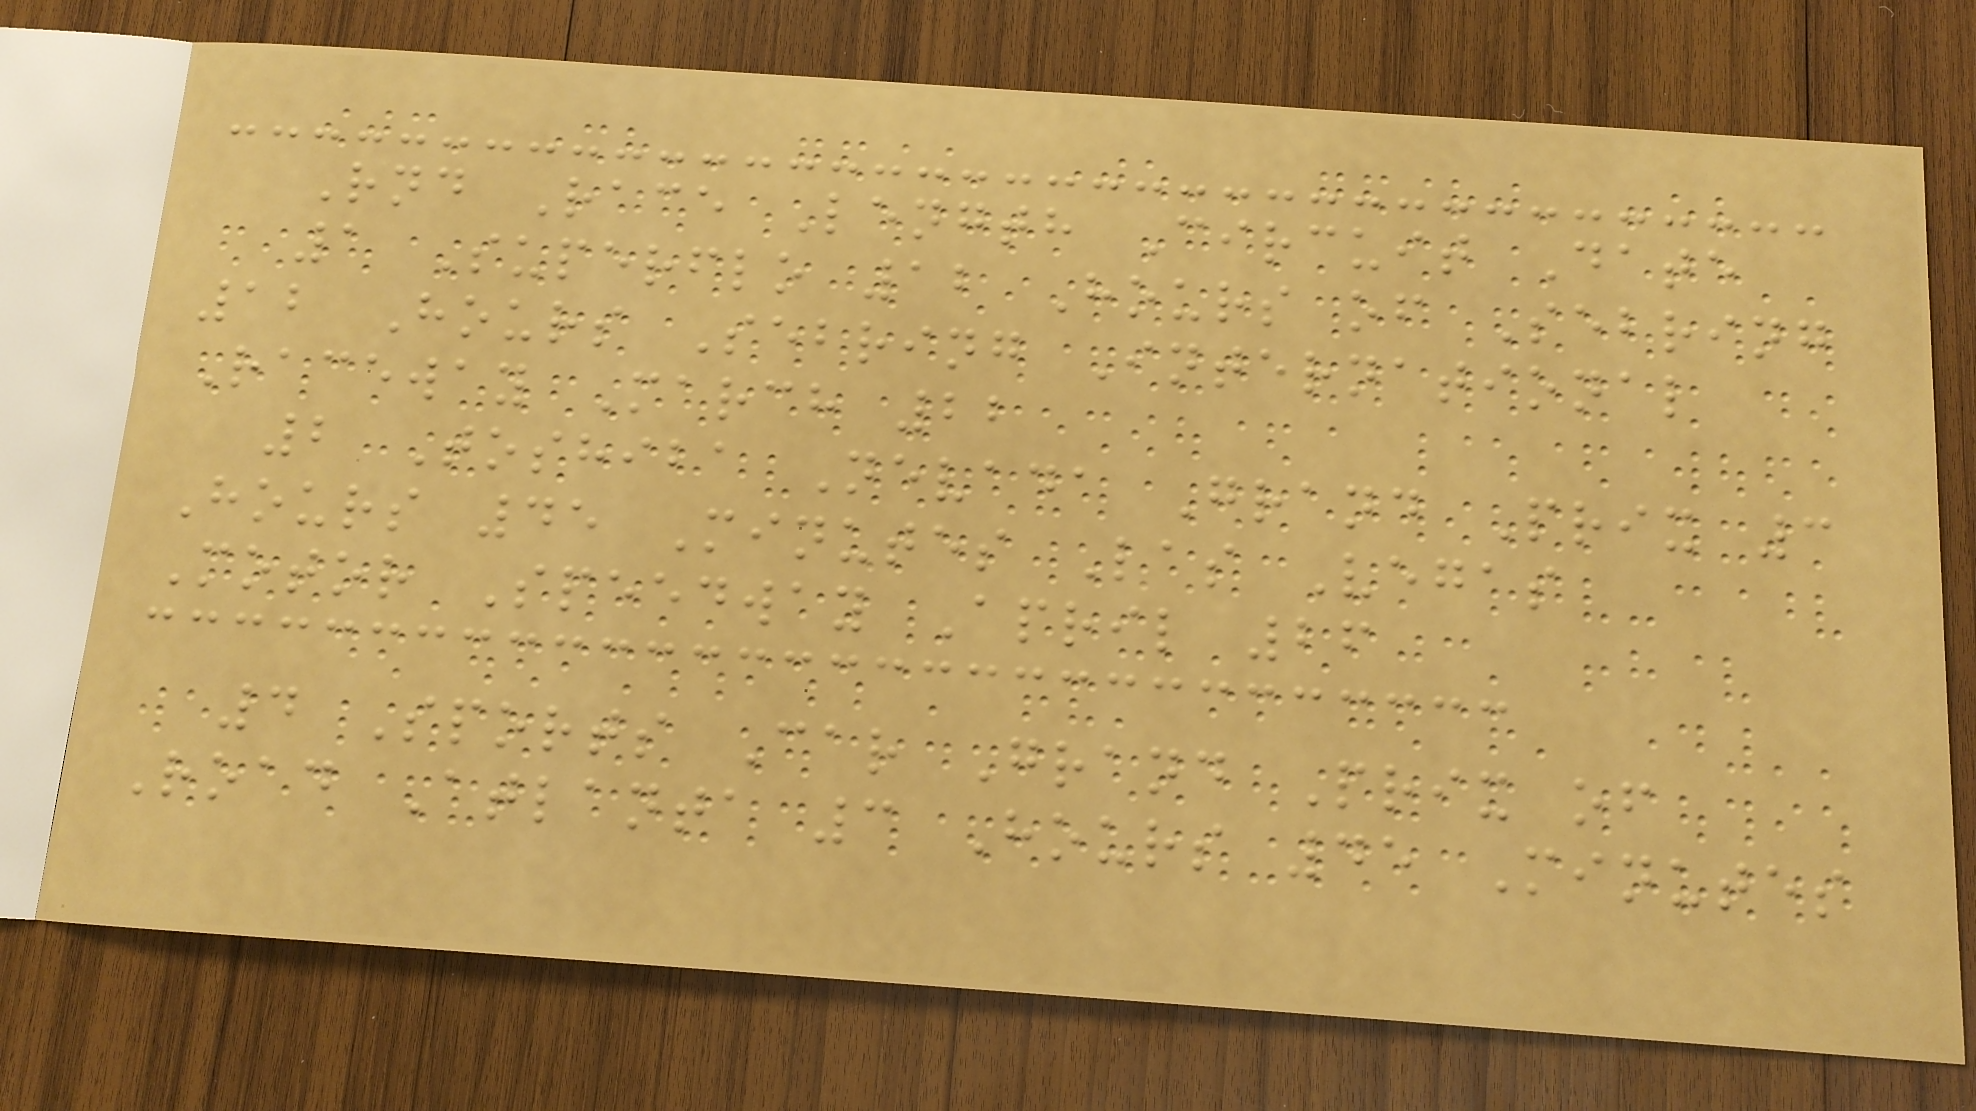Rnd Race Length Circuit Date
1 Superflo 12 Hours of Sebring
12 Hours Sebring International
Raceway March 22
2 Toshiba Nevada Grand Prix 3
Hours 45 Minutes Las Vegas
Motor Speedway April 26
4 Sports Car Grand Prix of
Road Atlanta 3 Hours 45 Minutes
